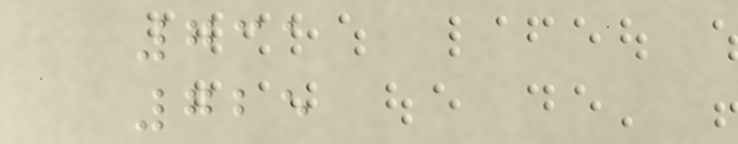731
725
